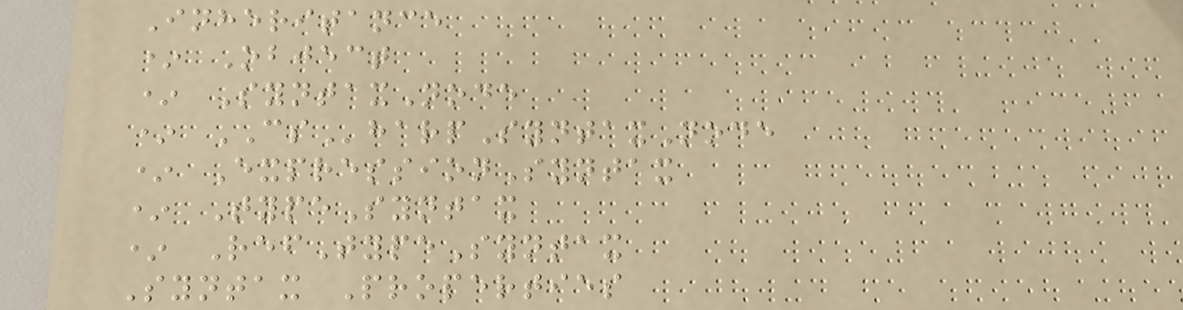Inheritance
* Object
* SyntaxNode
* CSharpSyntaxNode
* ExpressionSyntax
* TypeSyntax
* RefTypeSyntax
Syntax Properties
